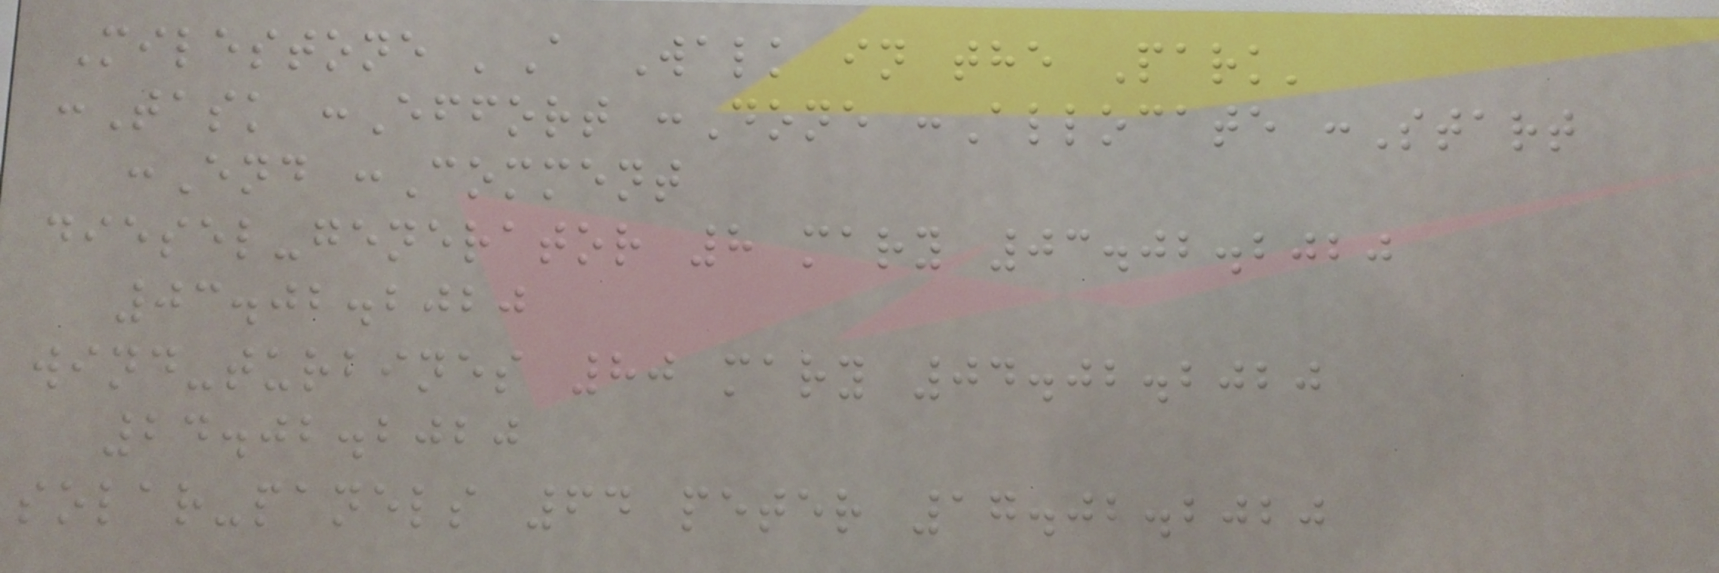Milestone 'A Walk in the Park'
:Task :Effort :Done :Allocate :Start
:End :Comment
diesel-generator 8 mary 03.02.2020
03.02.2020
wind-turbines 80 mary 04.02.2020
24.02.2020
solar-panels 64 peter 17.02.2020
